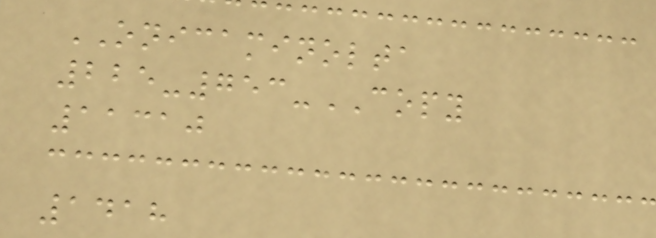ONICAMINOLTA
225-753-COPY
11310
1418
